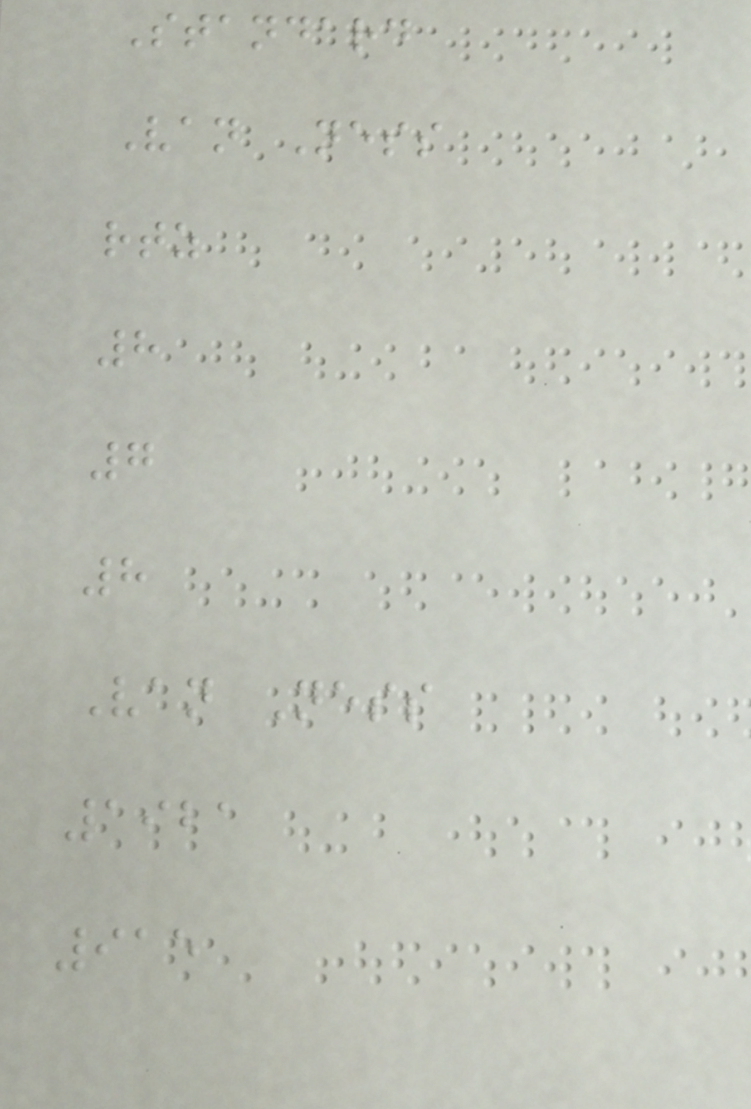Standard
Van Ness
rtz
8
7
8
Van Ness
1921
915
